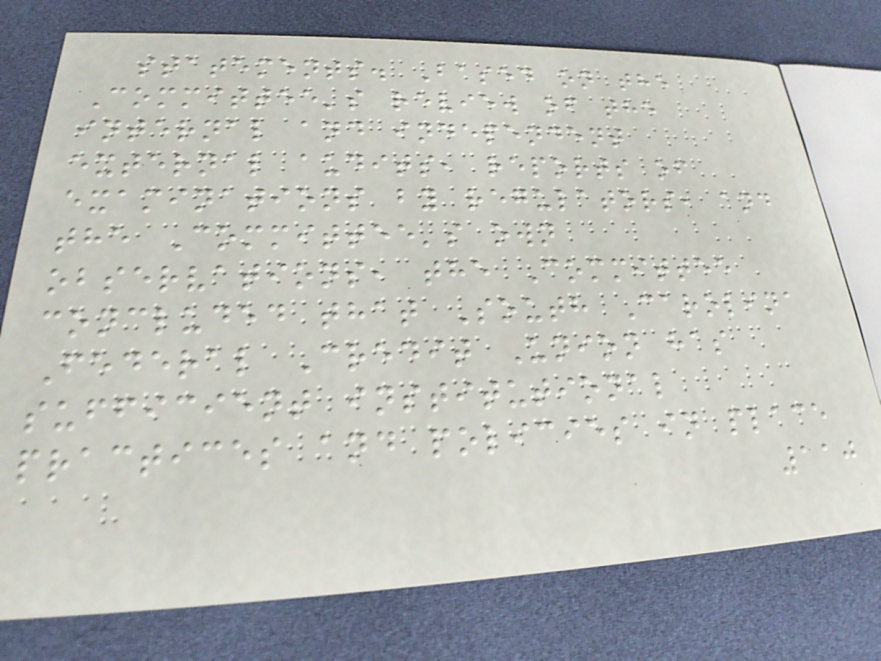statements. Based on the
Committee's review of the
internal and independent
external audits, reports of
examinations by regulators, and
the Committee's own
observations, the Committee
concluded that South Carolina
Federal Credit Union has
sufficient institutional
practices and policies in place
110
